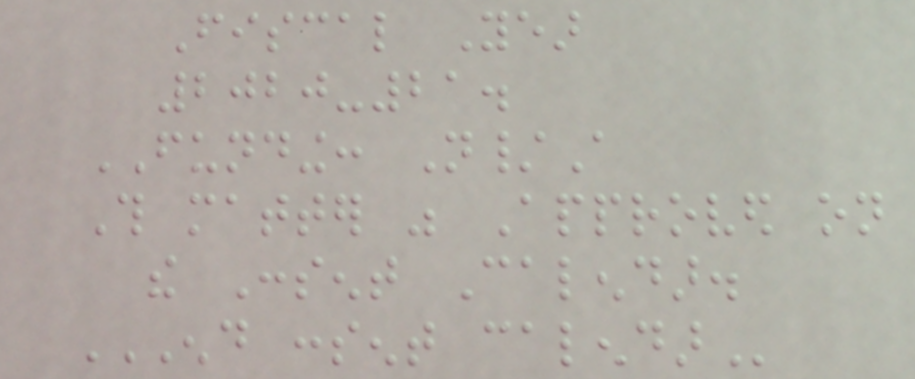Fiscal Year
2020-21.
FUNDING: N/A
This matter was Approved on
the Consent Calendar.
END CONSENT CALENDAR
